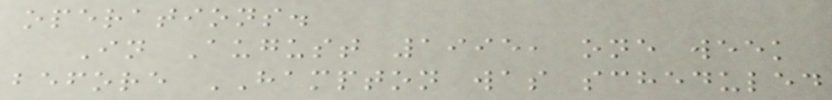operations.
In August 1995, one week
before HAMPTON was scheduled
